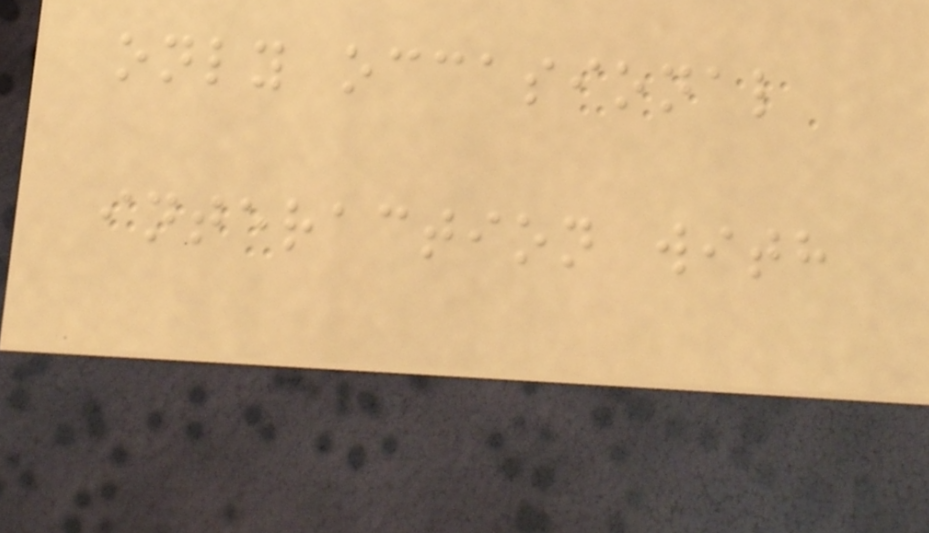only occasional
interaction with
